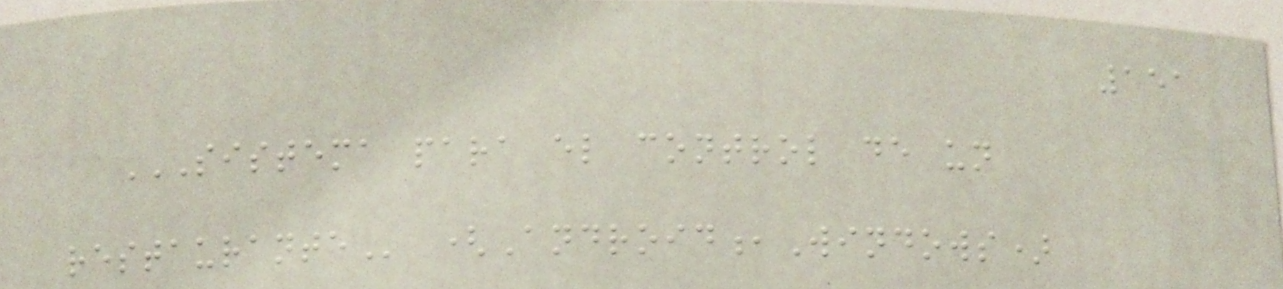151
SISTEMA PARA EL CONTROL DE UN
RESTAURANTE (Android,Windows)
